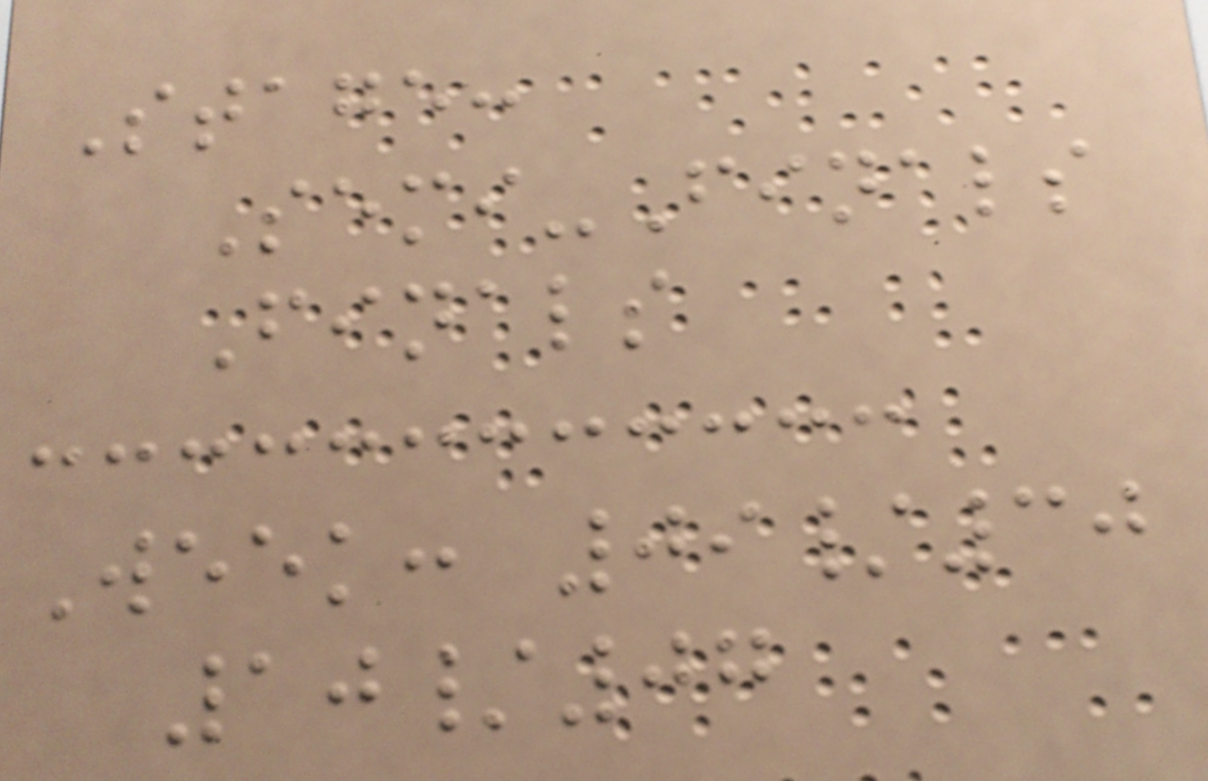Stage:
Semi-Finals
Finals
Week: 09/30
10/07
